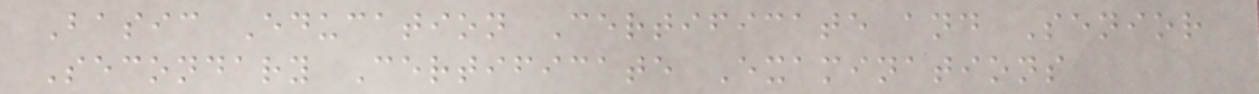Basic Education Certificate and Senior
Secondary Certificate Examinations
